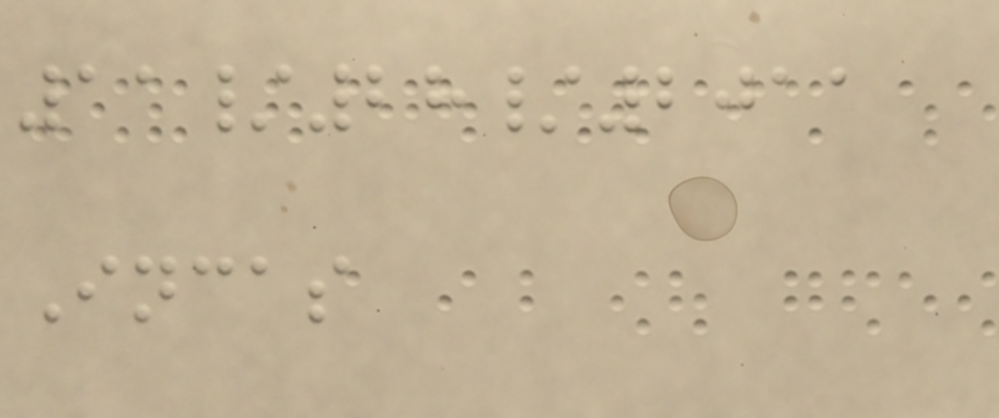11/28/2011
Incas
